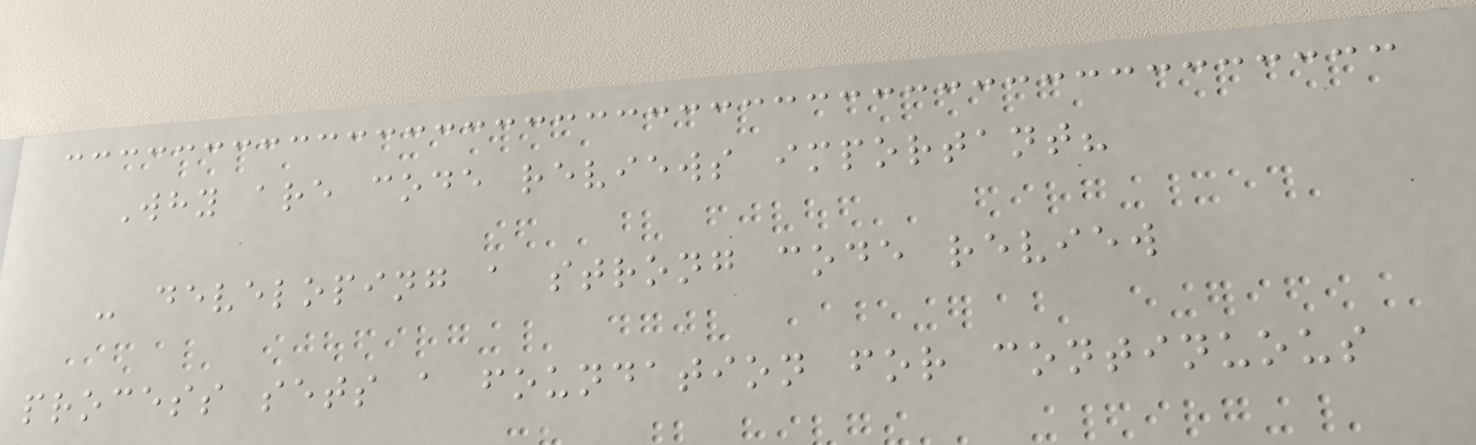Why are code reviews important?
- developing a strong code review
process sets a foundation for continuous
